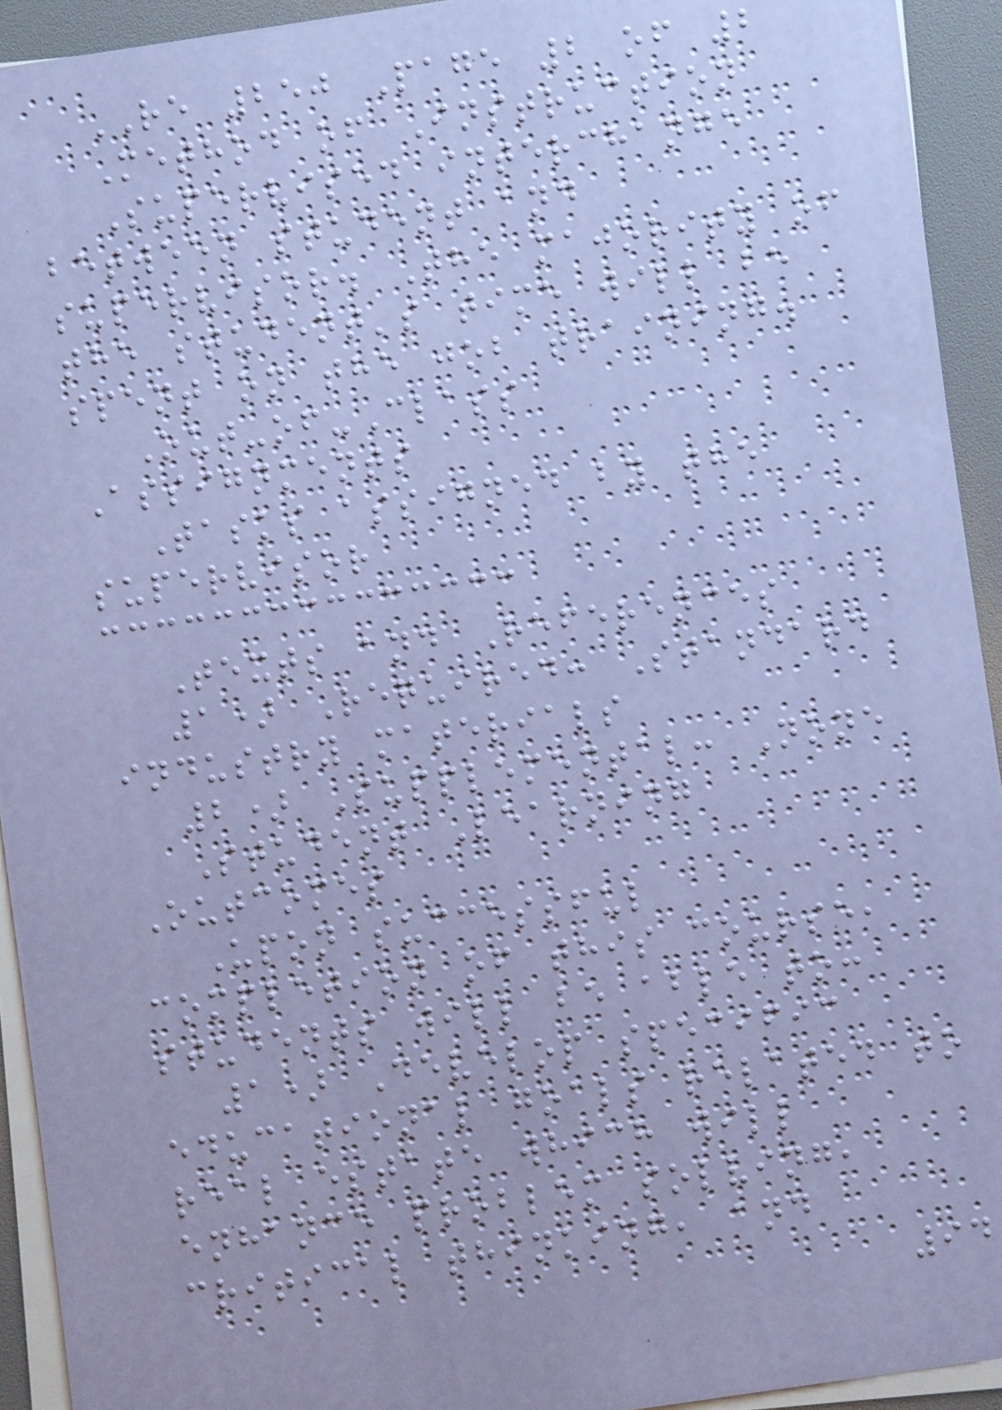RE 250 Page 2 of 2
Method of Instruction
Supervised interchange
between student and
supervisor. The majority of
the student's time will be
spent on the job training.
Out-of-Class
Assignments
Tasks assigned by the
supervisor
Texts and References
1) Required: Standard
industry materials
2) Supplemental: None
Student Learning
Outcomes
Upon successful
completion of this course,
students will be able to:
1) Develop specific
educational goals related to
real estate which will
enhance problem solving,
critical thinking, and
94
